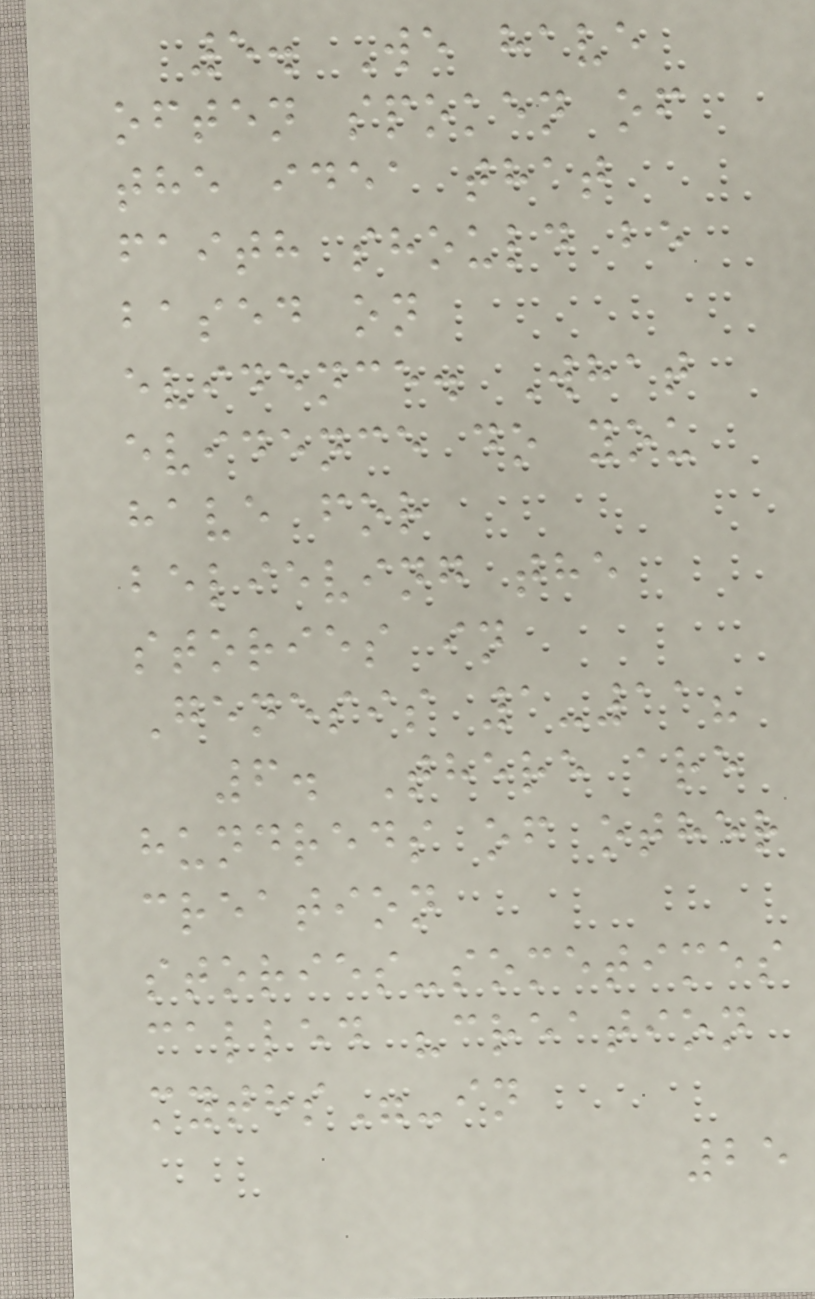5. We have
often spoken of
the idea that
faith should be
based on
evidence. What
evidence do you
have for
believing the
stories in
Genesis 1-11?
6. There are
hundreds of other
creation
stories-sometimes
called "creation
myths"-in
25
